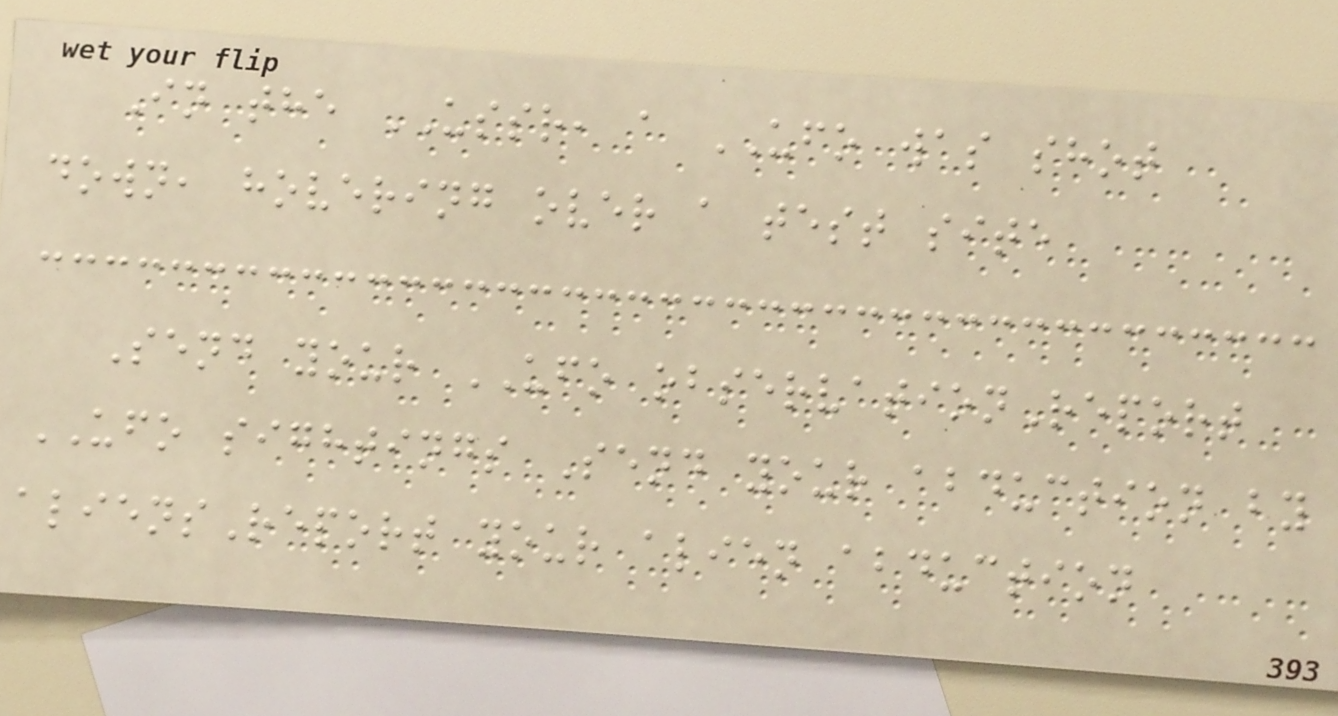In the USSR, a UFO was shot
down, hovering over a test site
Send your UFO observationReport
UFO sightings Send your abduction by
aliensReport your alien abduction
